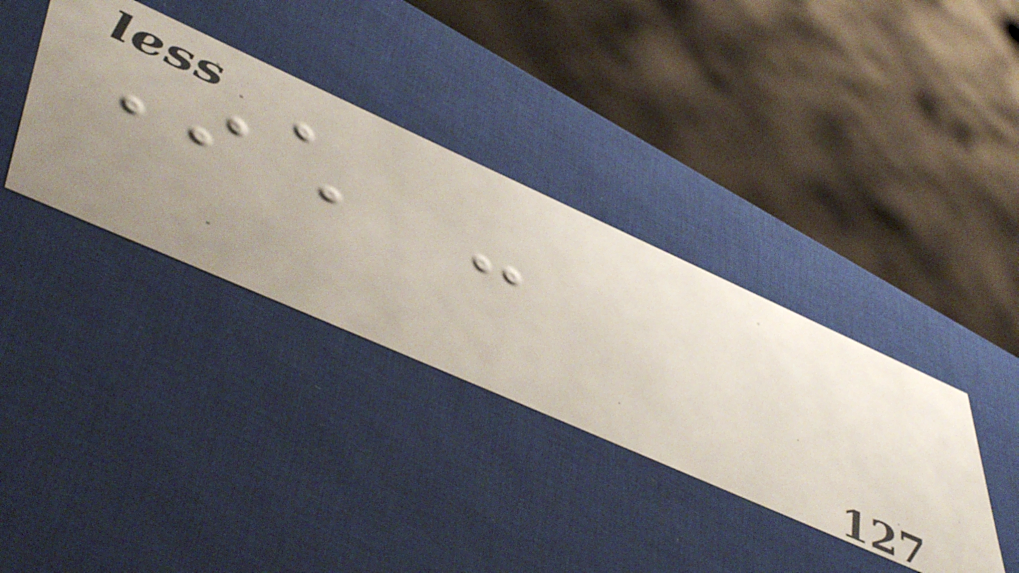Inch -
